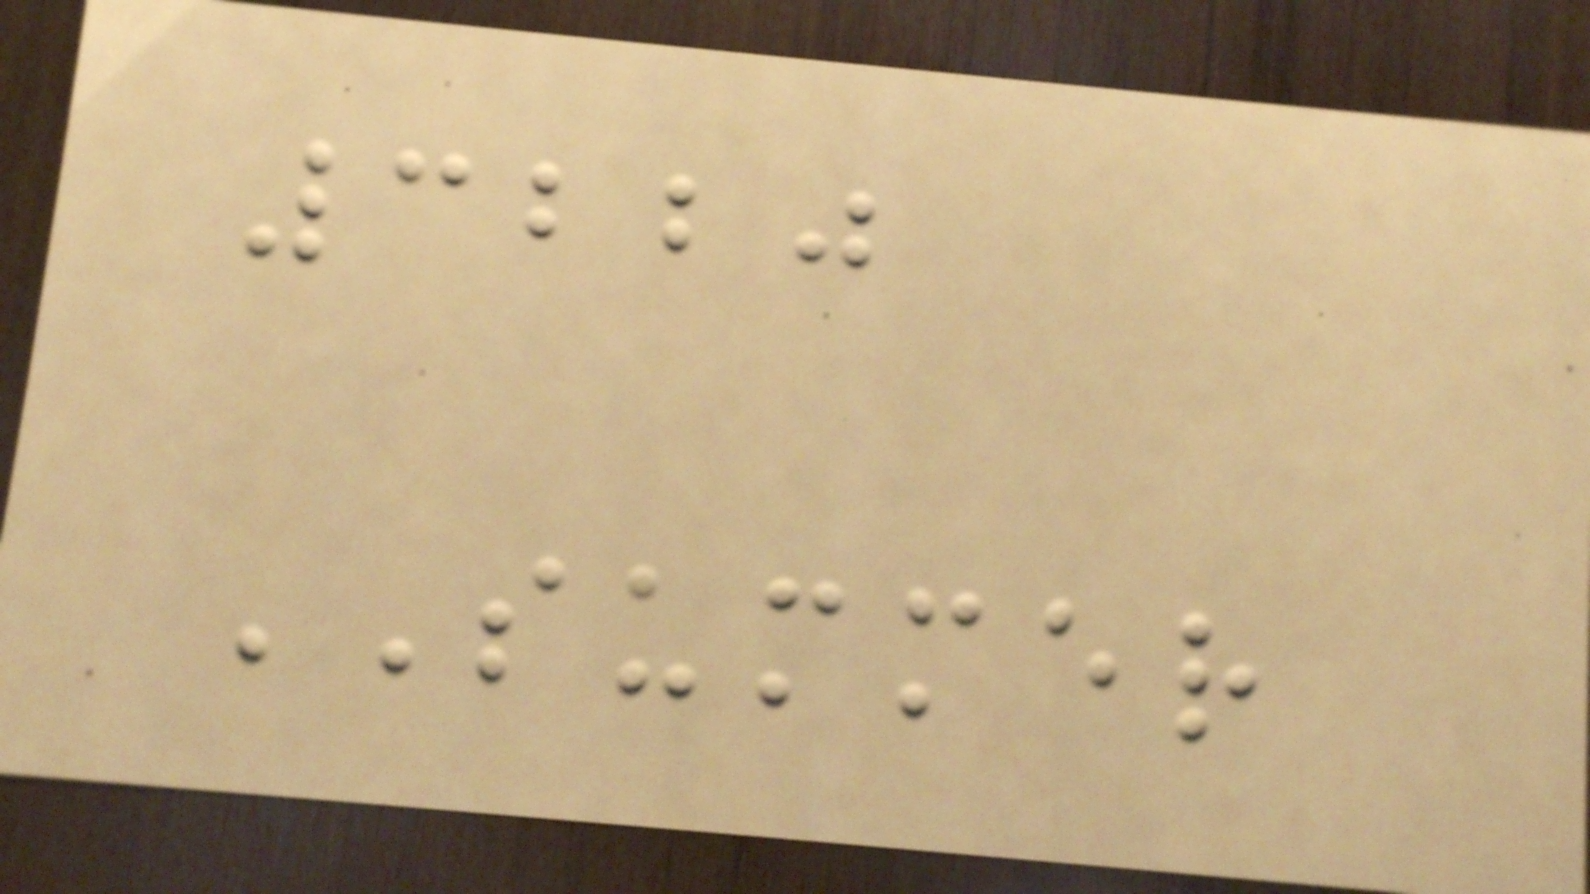3220
SUMMER
